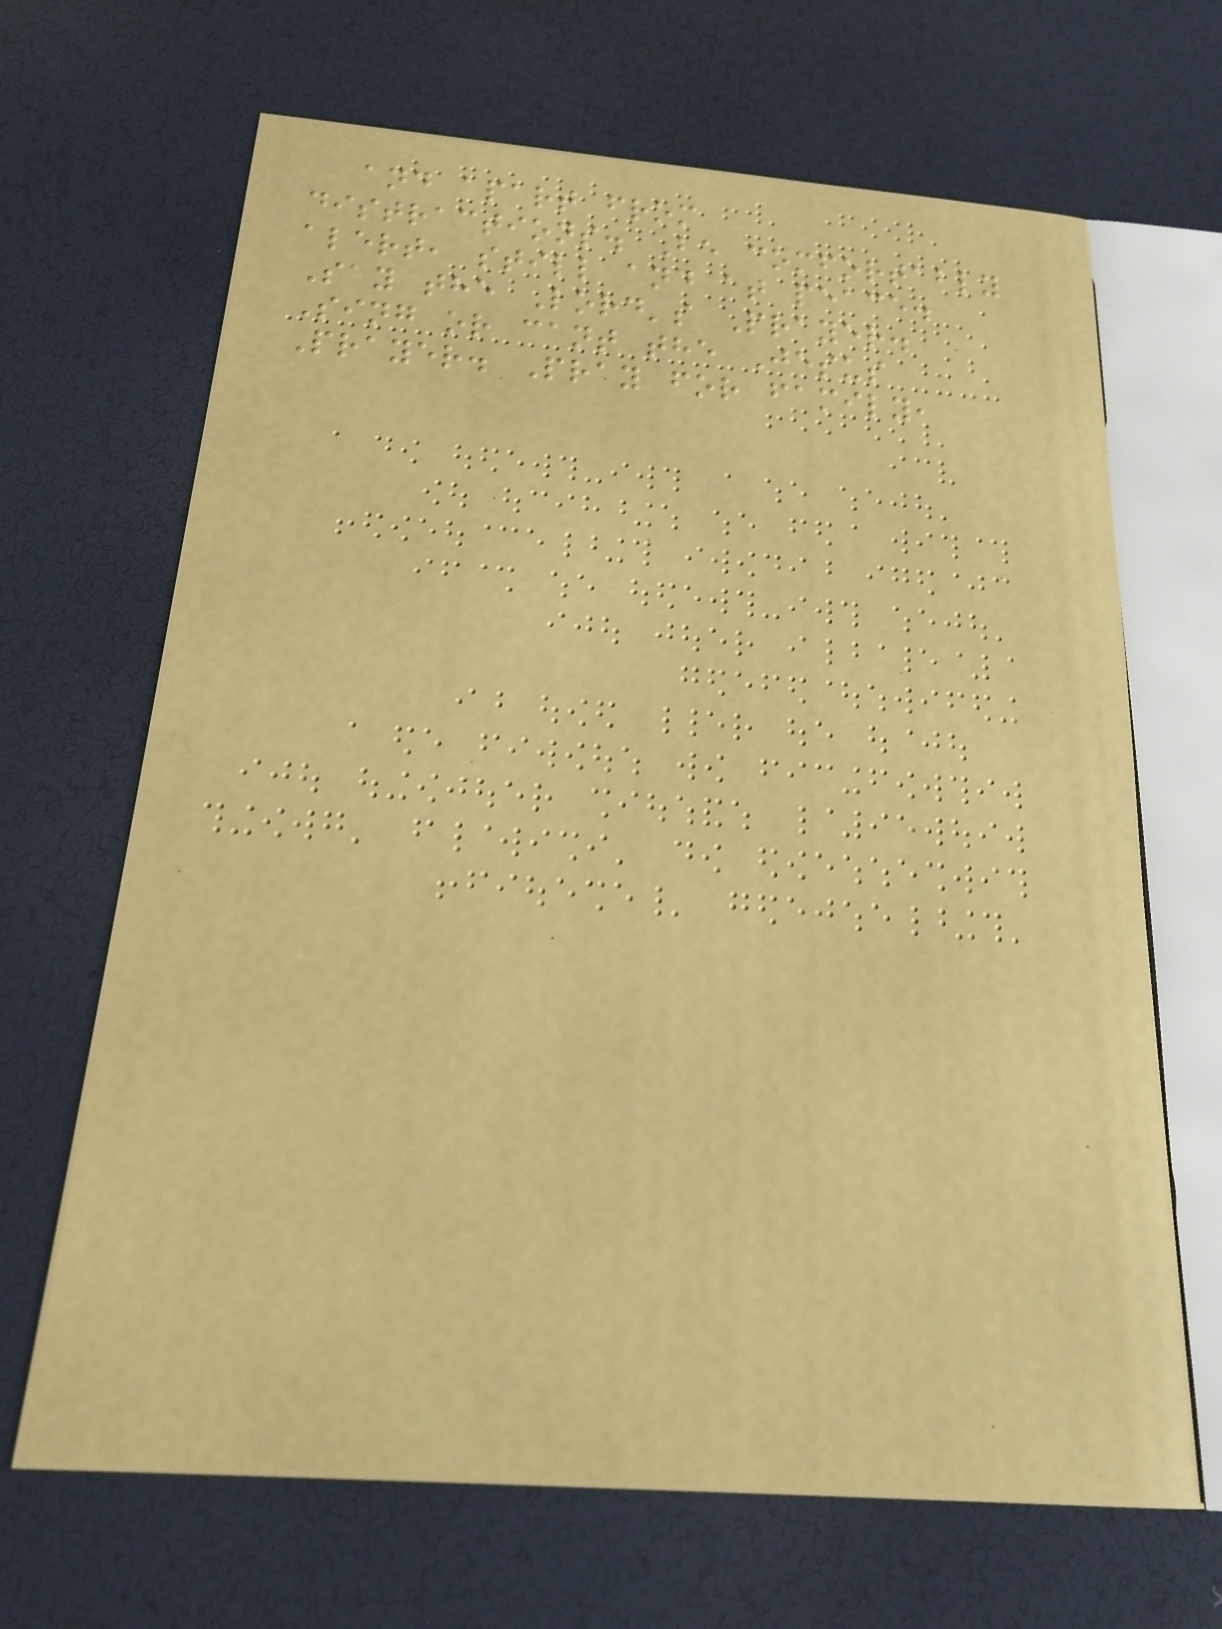and apart from
distractions. Be comfortably
alert, still and at peace.
Say the Lord's Prayer.
Sing or cant the Jesus
Prayer. Pray for family,
